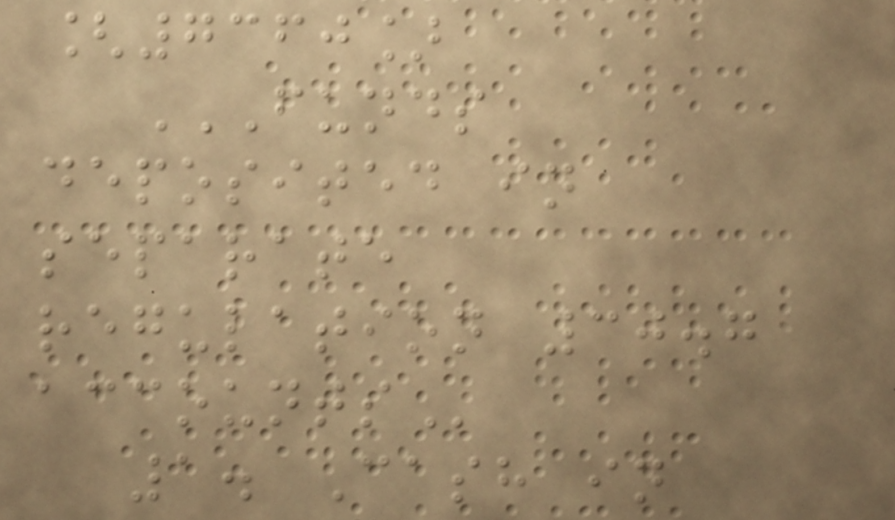[7360]
FUNDS
DEPOSITED IN
SEPARATE
REGULATION 30.7
ACCOUNTS
1. Cash in
